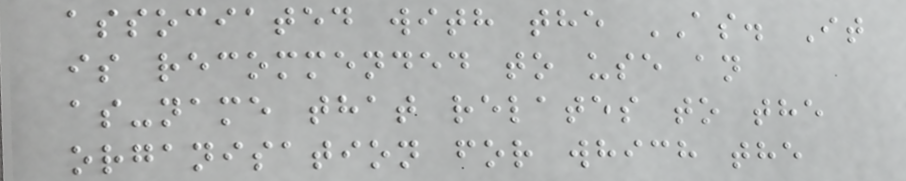associated with the AS. It
is recommended to use an
as-name that relates to the
organisation for which the
